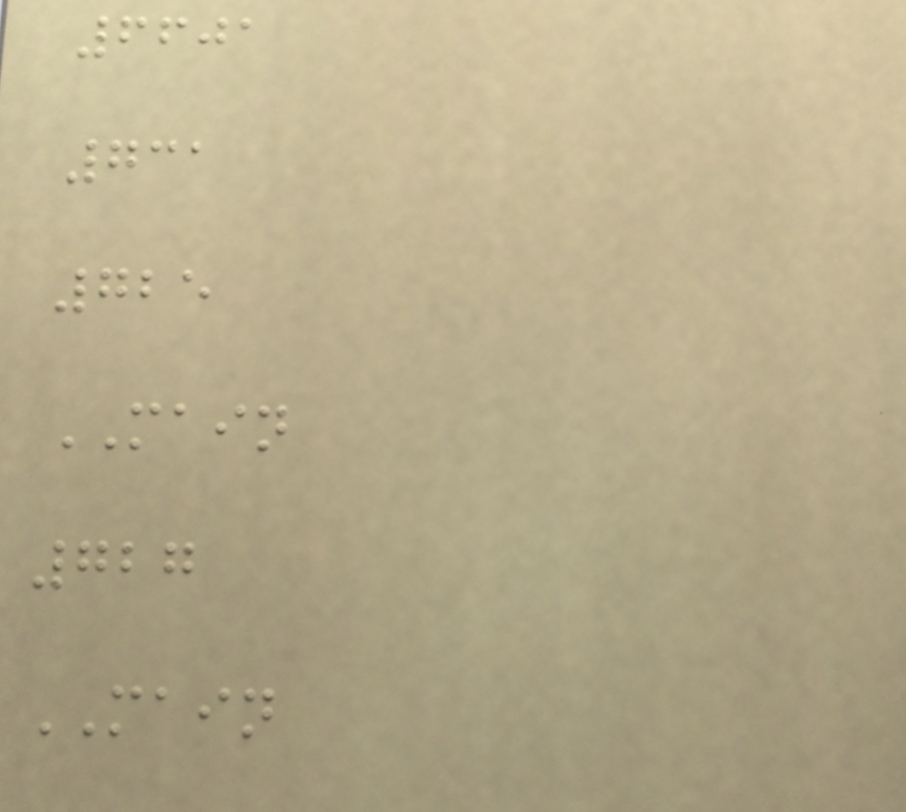6601
731
725
MAIN
727
MAIN
